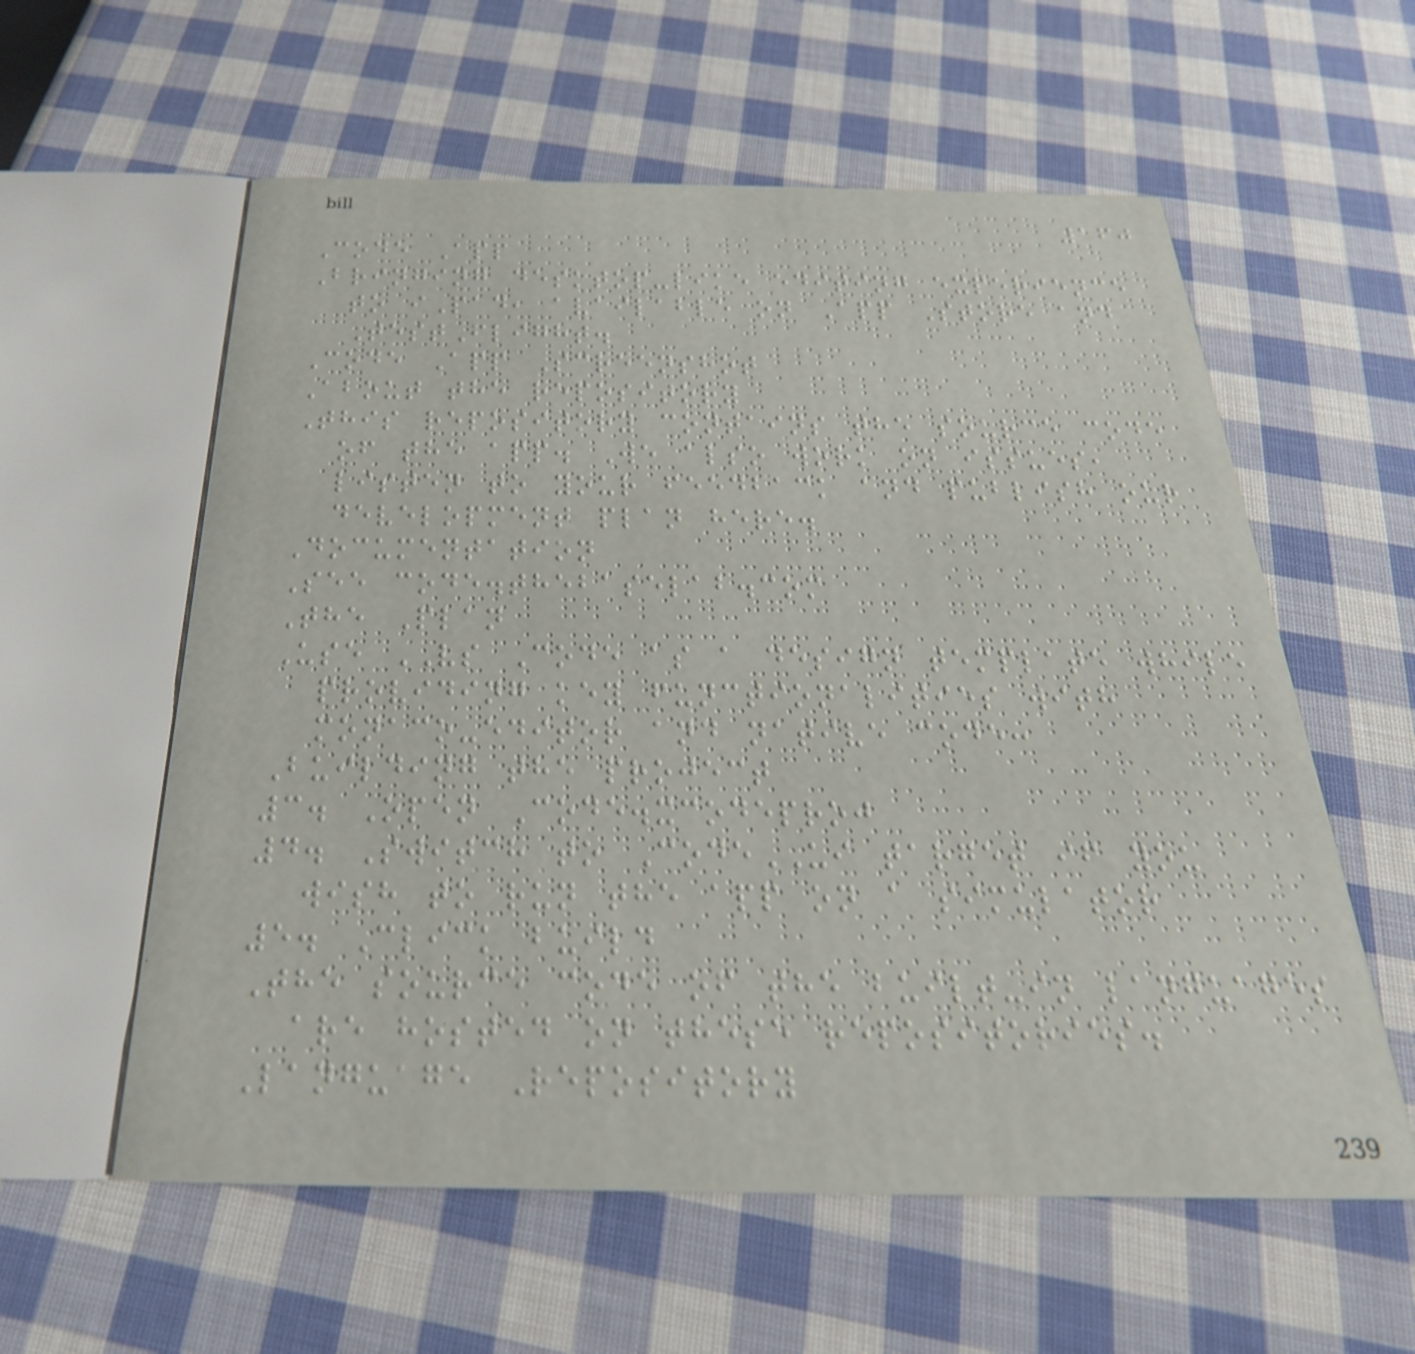160
Code App
Bringing desktop-like editing experience
to iPad, available on App Store and
TestFlight.
Code App Screenshot
About the repository
This repository contains the source code
of the app. We also work on issues,
listen to your feedback and publish our
development plan here.
Documentation
See code.thebaselab.com
The Plan
Use VS Code as a design template while
providing key functionalities with
monaco-editor and native code:
Building the project
3. Open Code.xcodeproj
4. Switch to CodeUI target if you
wish to run the app on a simulator
5. Click build
The source code of the built-in languages
are hosted on these repositories.
Language Repository
